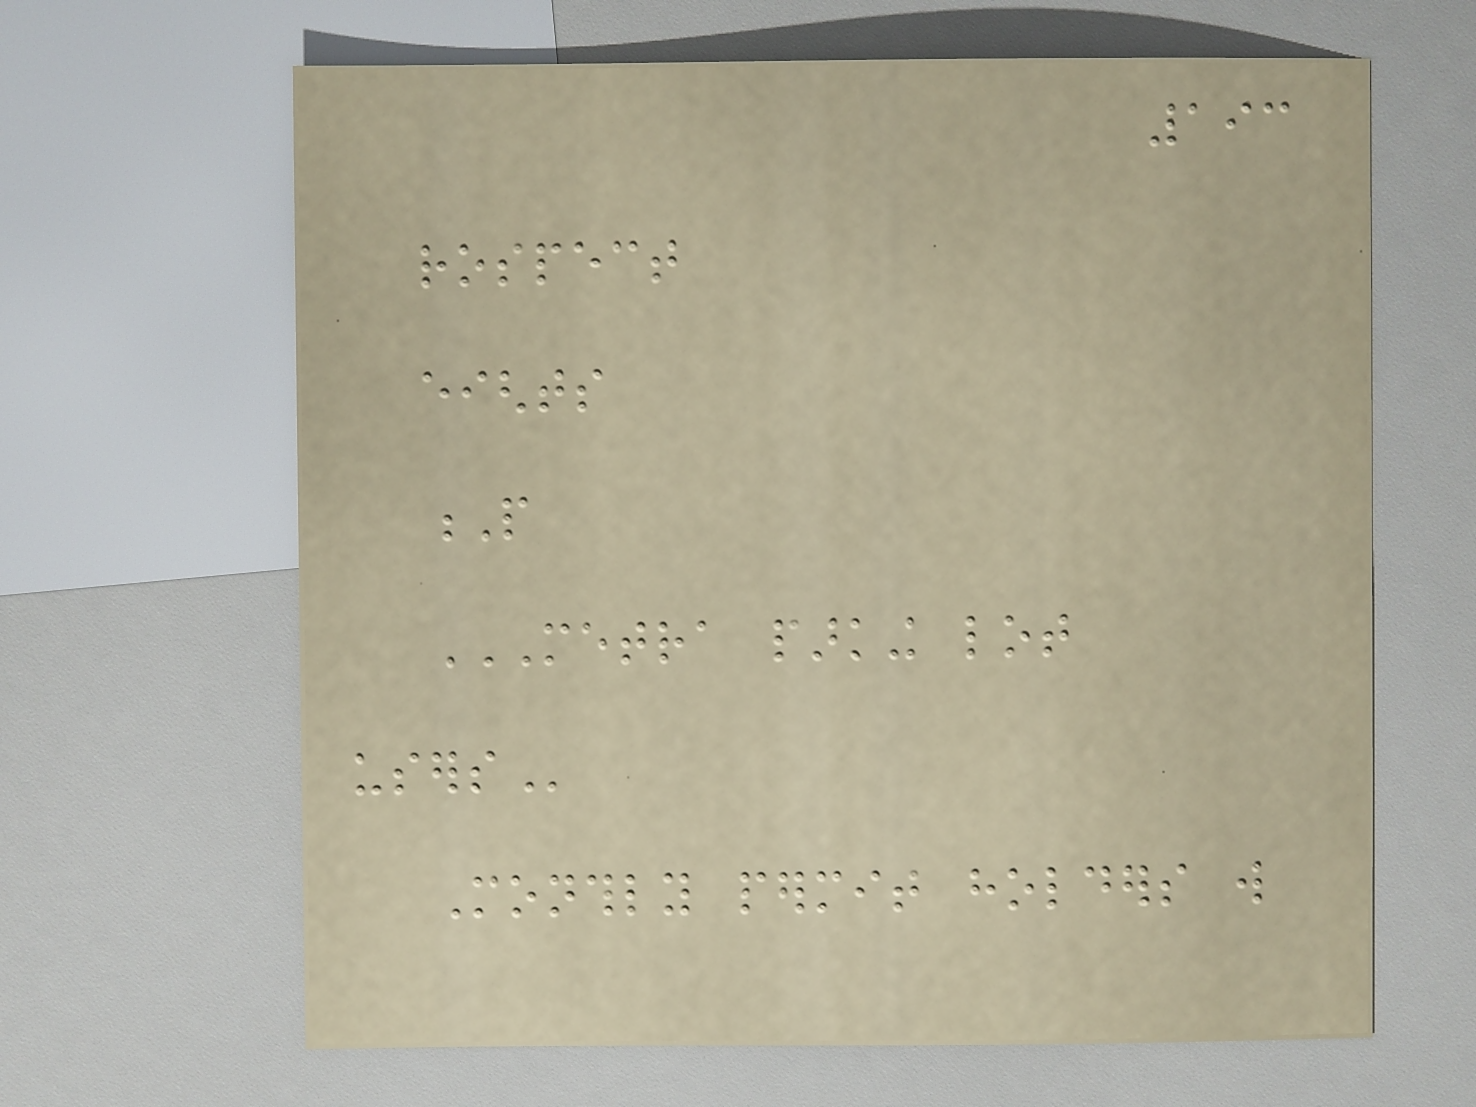193
rospect
eights
P
METRA PARKING LOT
USERS
Monthly permit holders will
